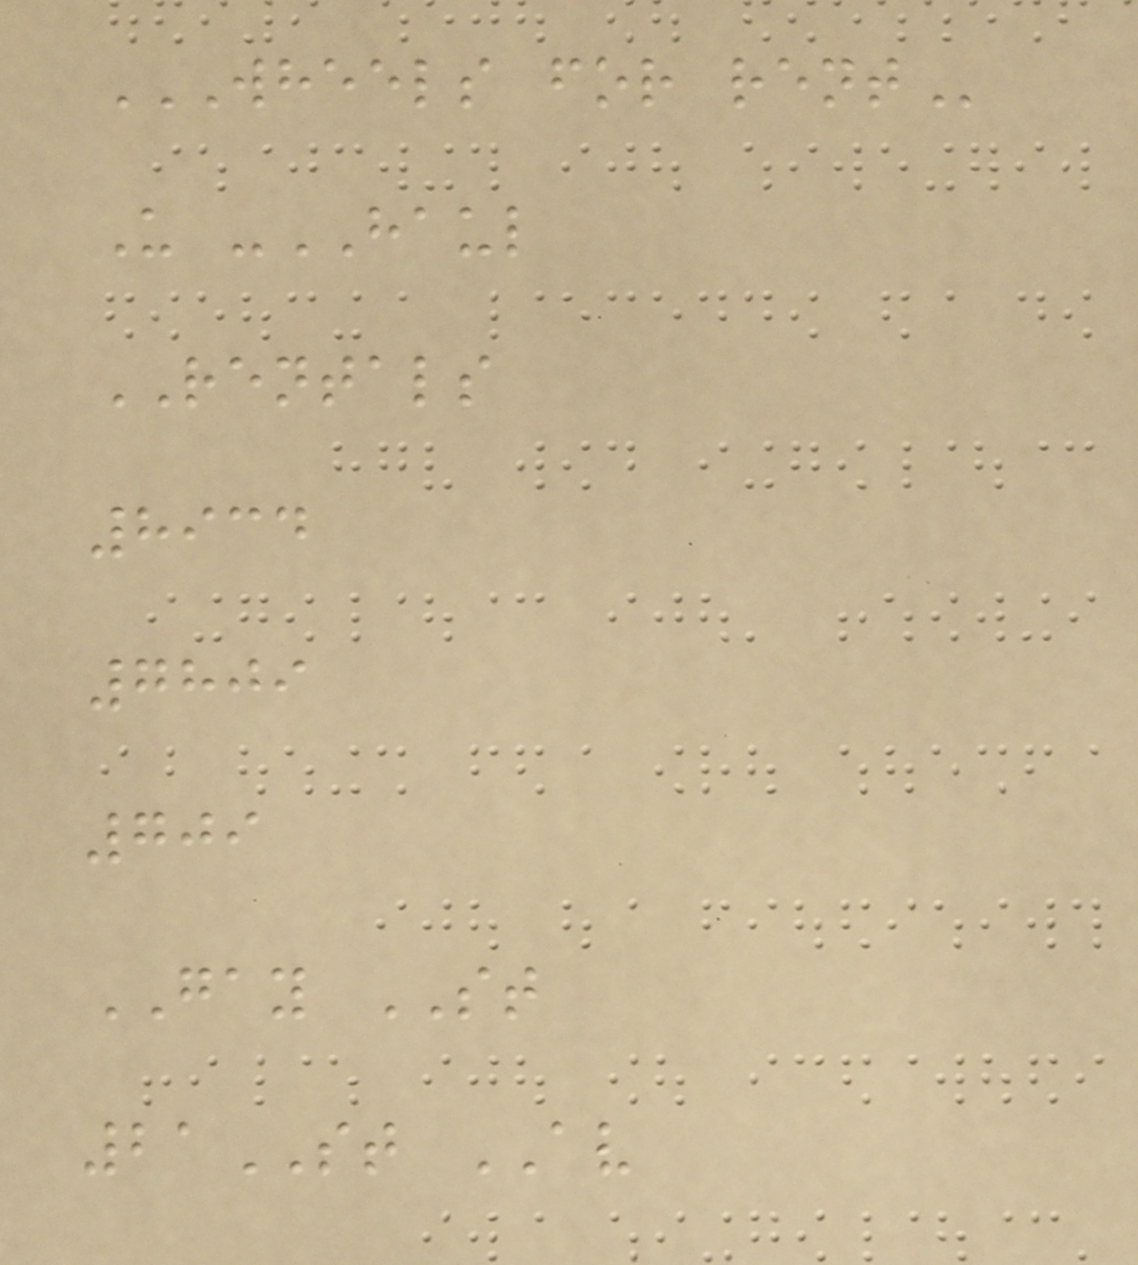WHEELS FOR RENT
U -HAUL
RENTALS
8934
7809
709
GAY ST
21ST AV
